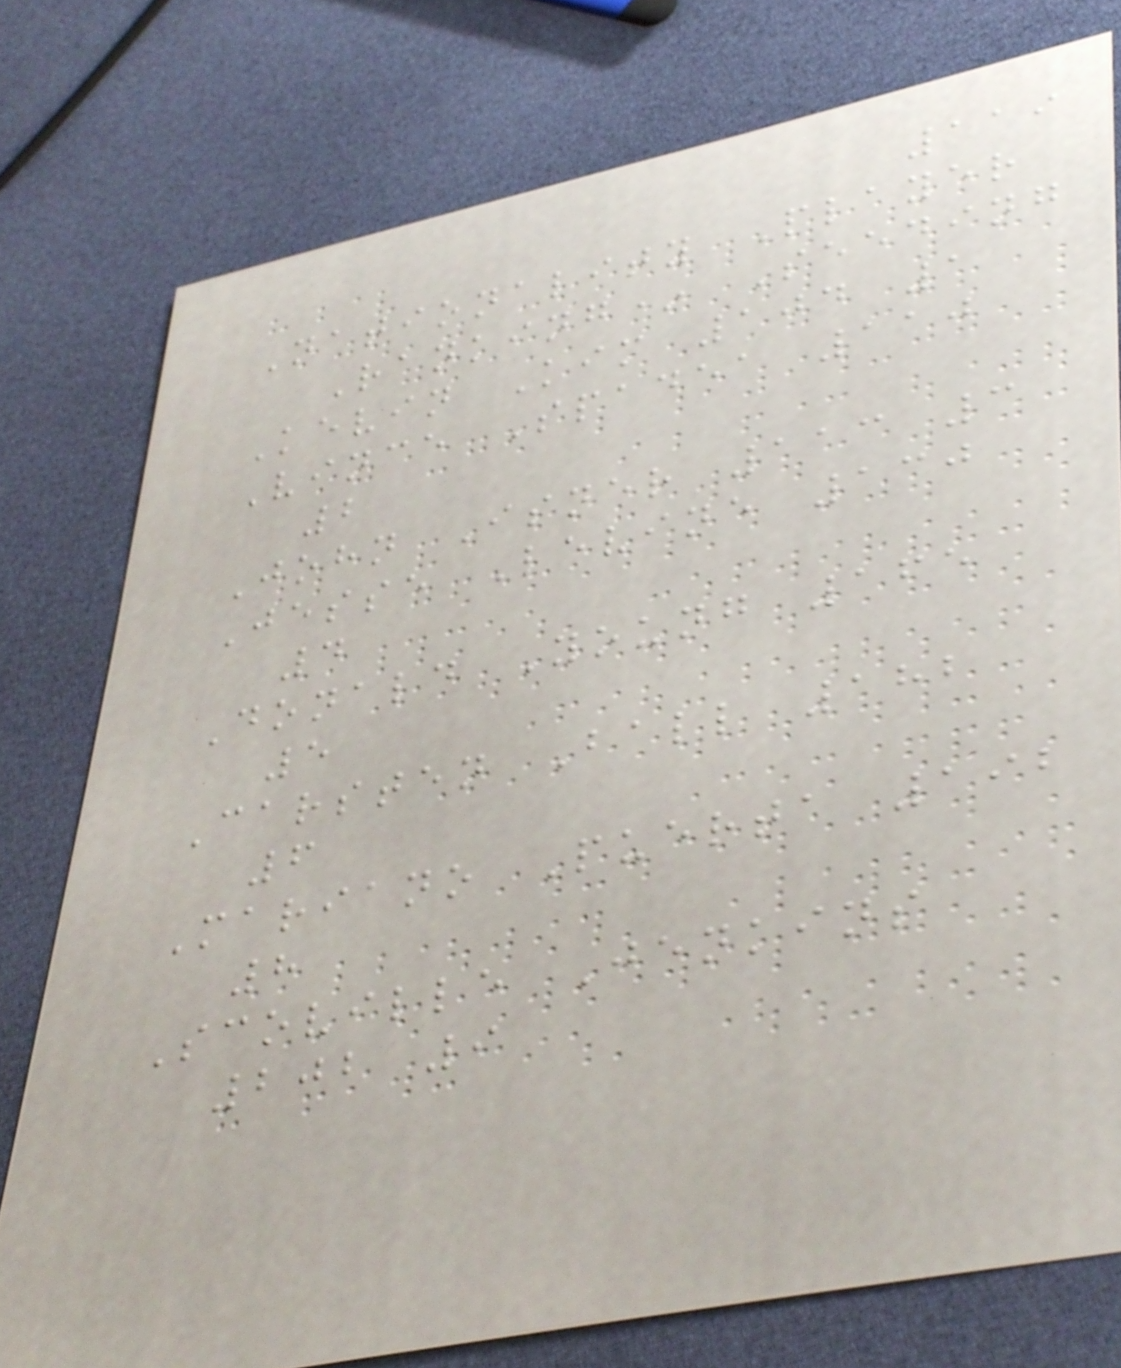119
Nationality Player
Ranking* Seeding
Kevin Kim 104 1
Vince Spadea 110
2
John Isner 113 3
Jesse Levine 130
4
Donald Young 165
5
Carsten Ball 182
6
Mariano Puerta 192
8
Scoville Jenkins
202 9
